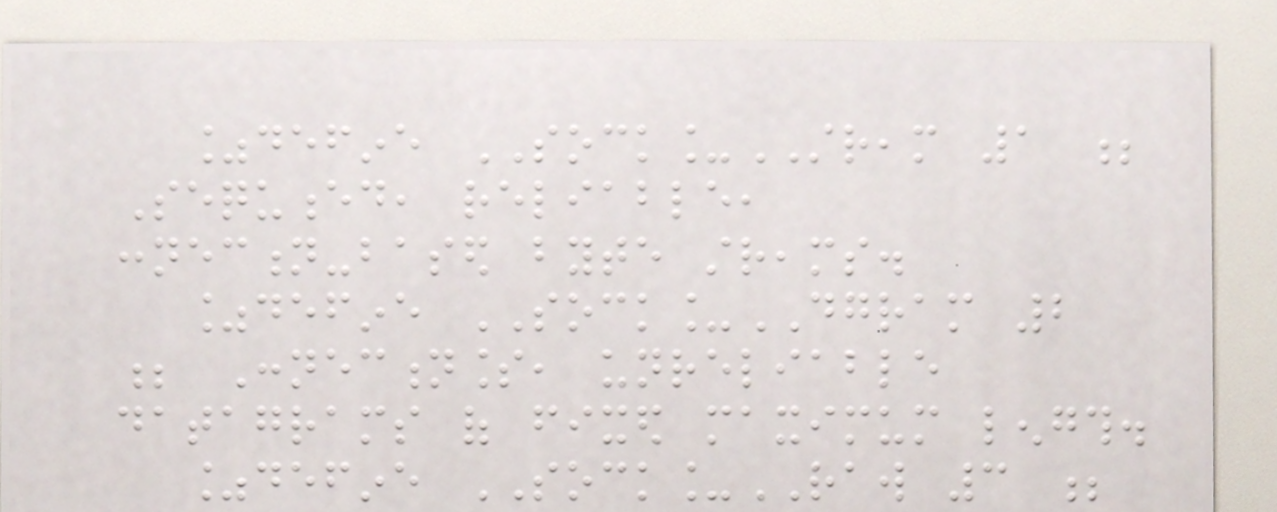%define SOCK_STREAM 1 ;
Sequenced, reliable,
connection-based byte streams.
%define SOCK_DGRAM 2
; Connectionless, unreliable
datagrams of fixed maximum length.
%define SOCK_RAW 3 ;
